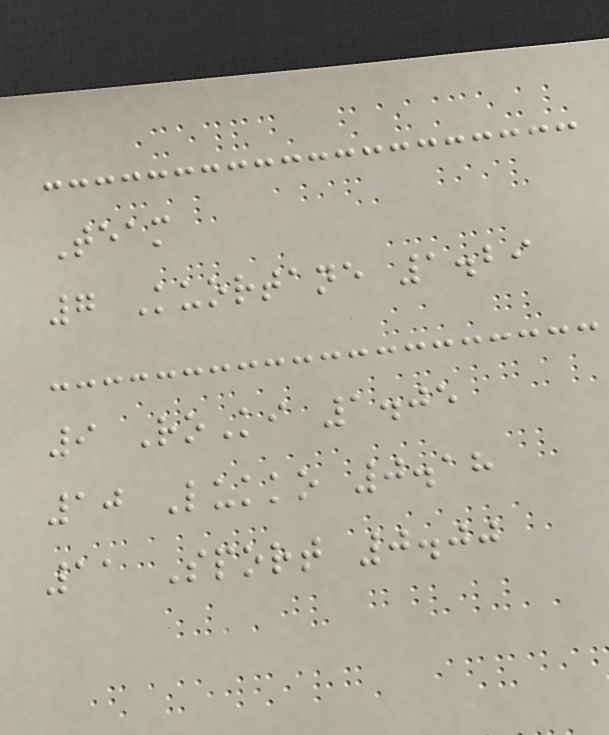Team
7 Kuortane 1.29
9 RoKi 1.05
10 Lukko 0.18
11 Sport 0.00
